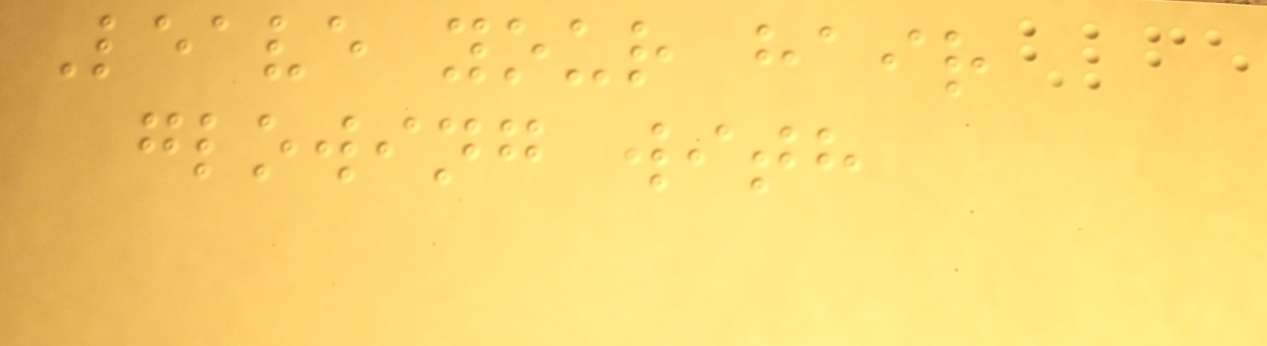Leave your hair
glowing with
